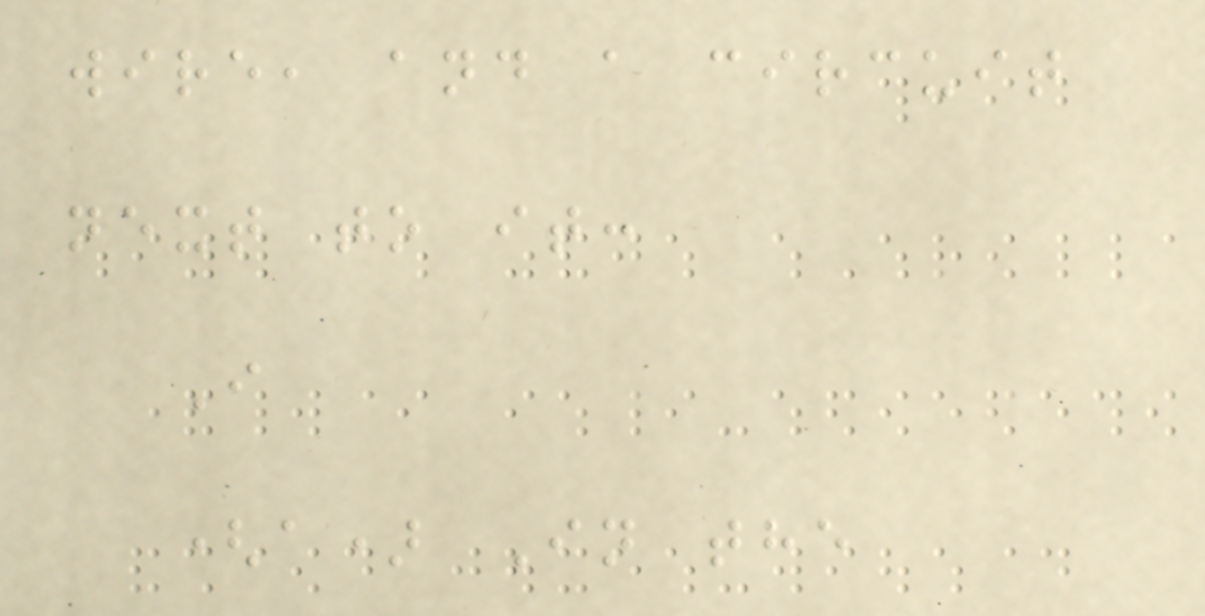wire, and a circuit
next to it:
I
(a) In the
